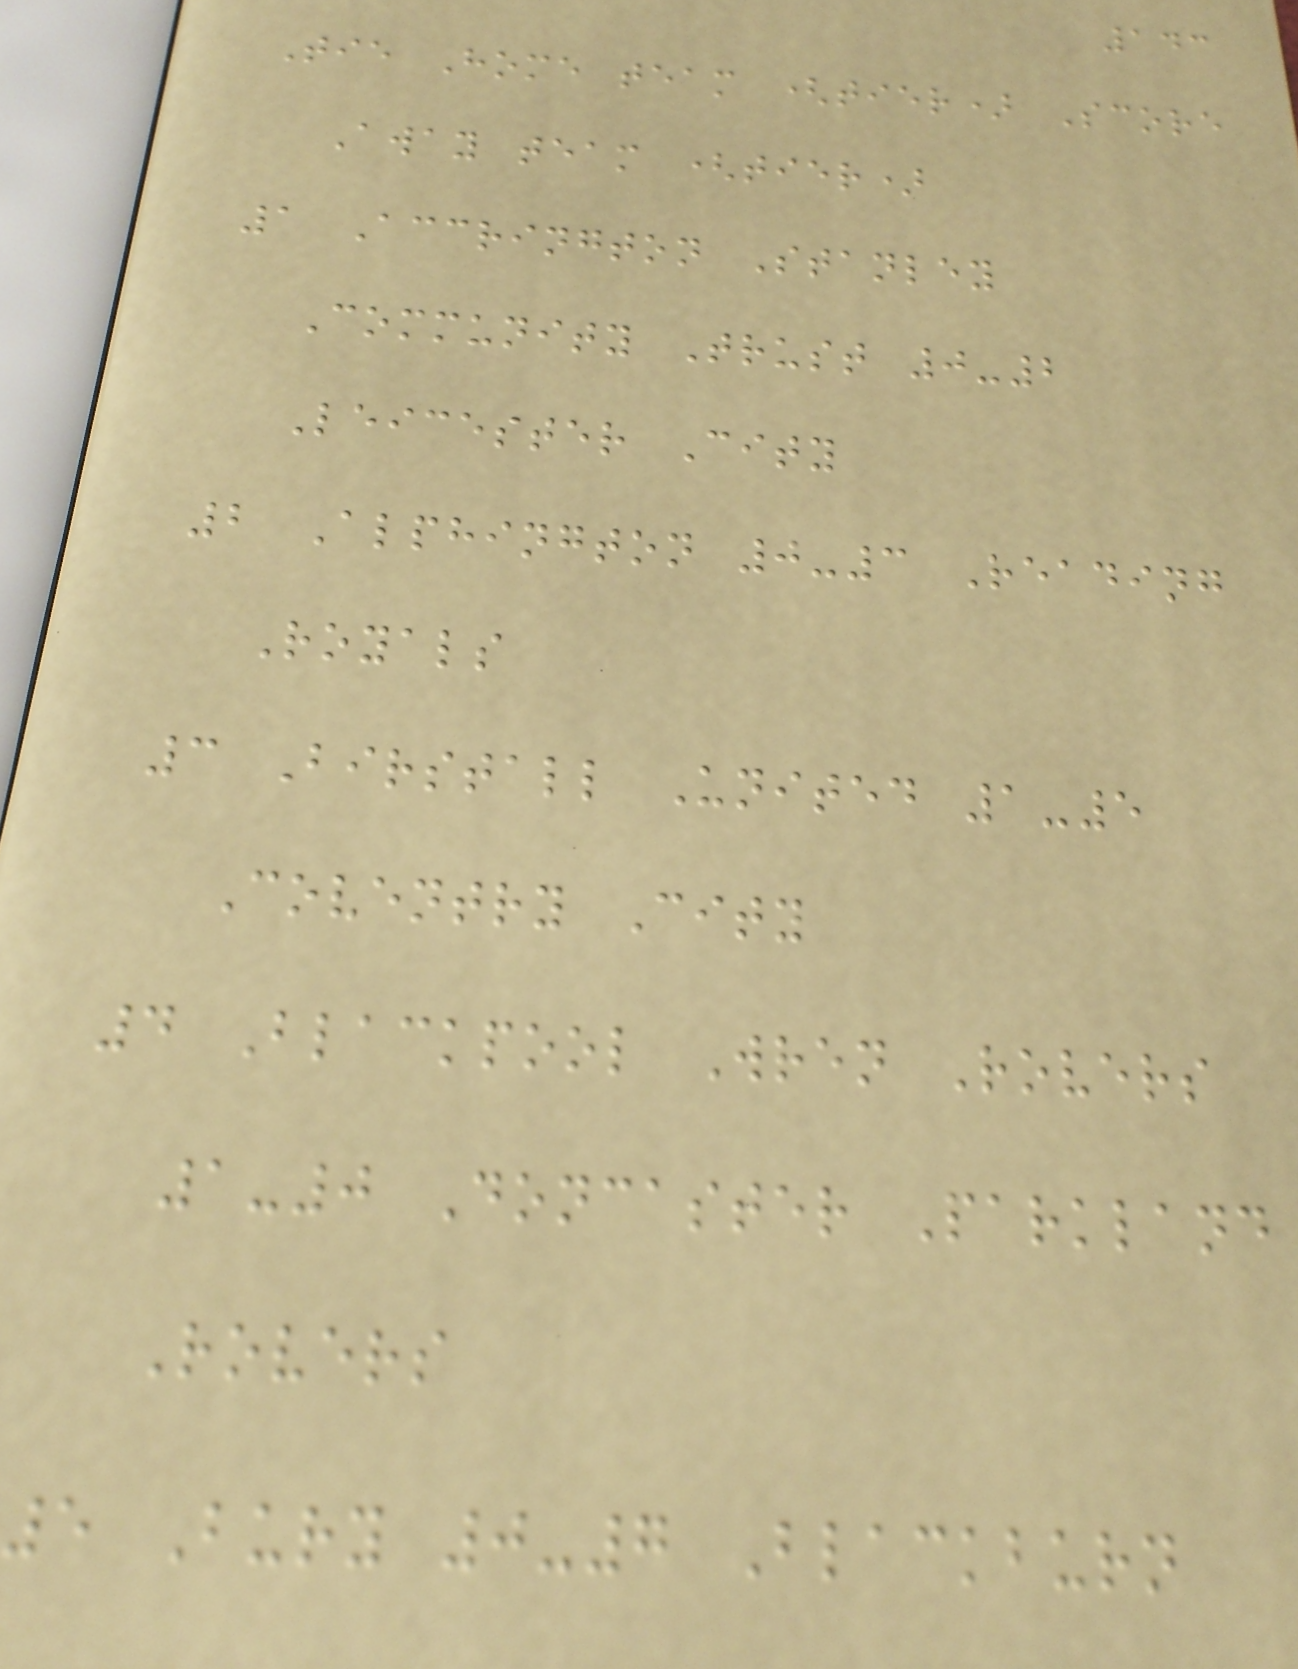143
Tie Home team (tier) Score
Away team (tier)
1 Accrington Stanley
Community Trust 0-2
Leicester City
2 Alphington 0-3 Reading
Royals
3 Birstall United 1-5
Coventry City
4 Blackpool Wren Rovers
1-0 Doncaster Parkland
Rovers
5 Bury 0-7 Blackburn
